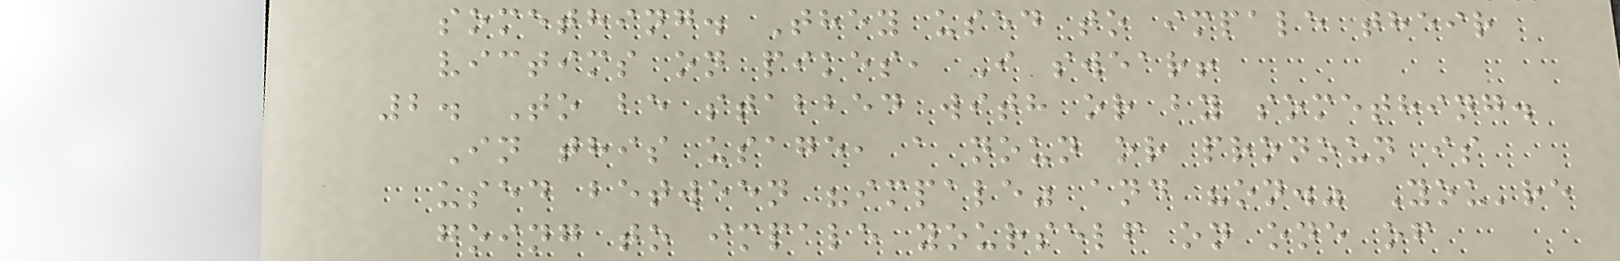something. They used to impale their
victims on pikes, I swear!
2. To be stabbed with or by something.
In this usage, a noun or pronoun is
used between "impale" and "on." You're
going to impale yourself on one of
